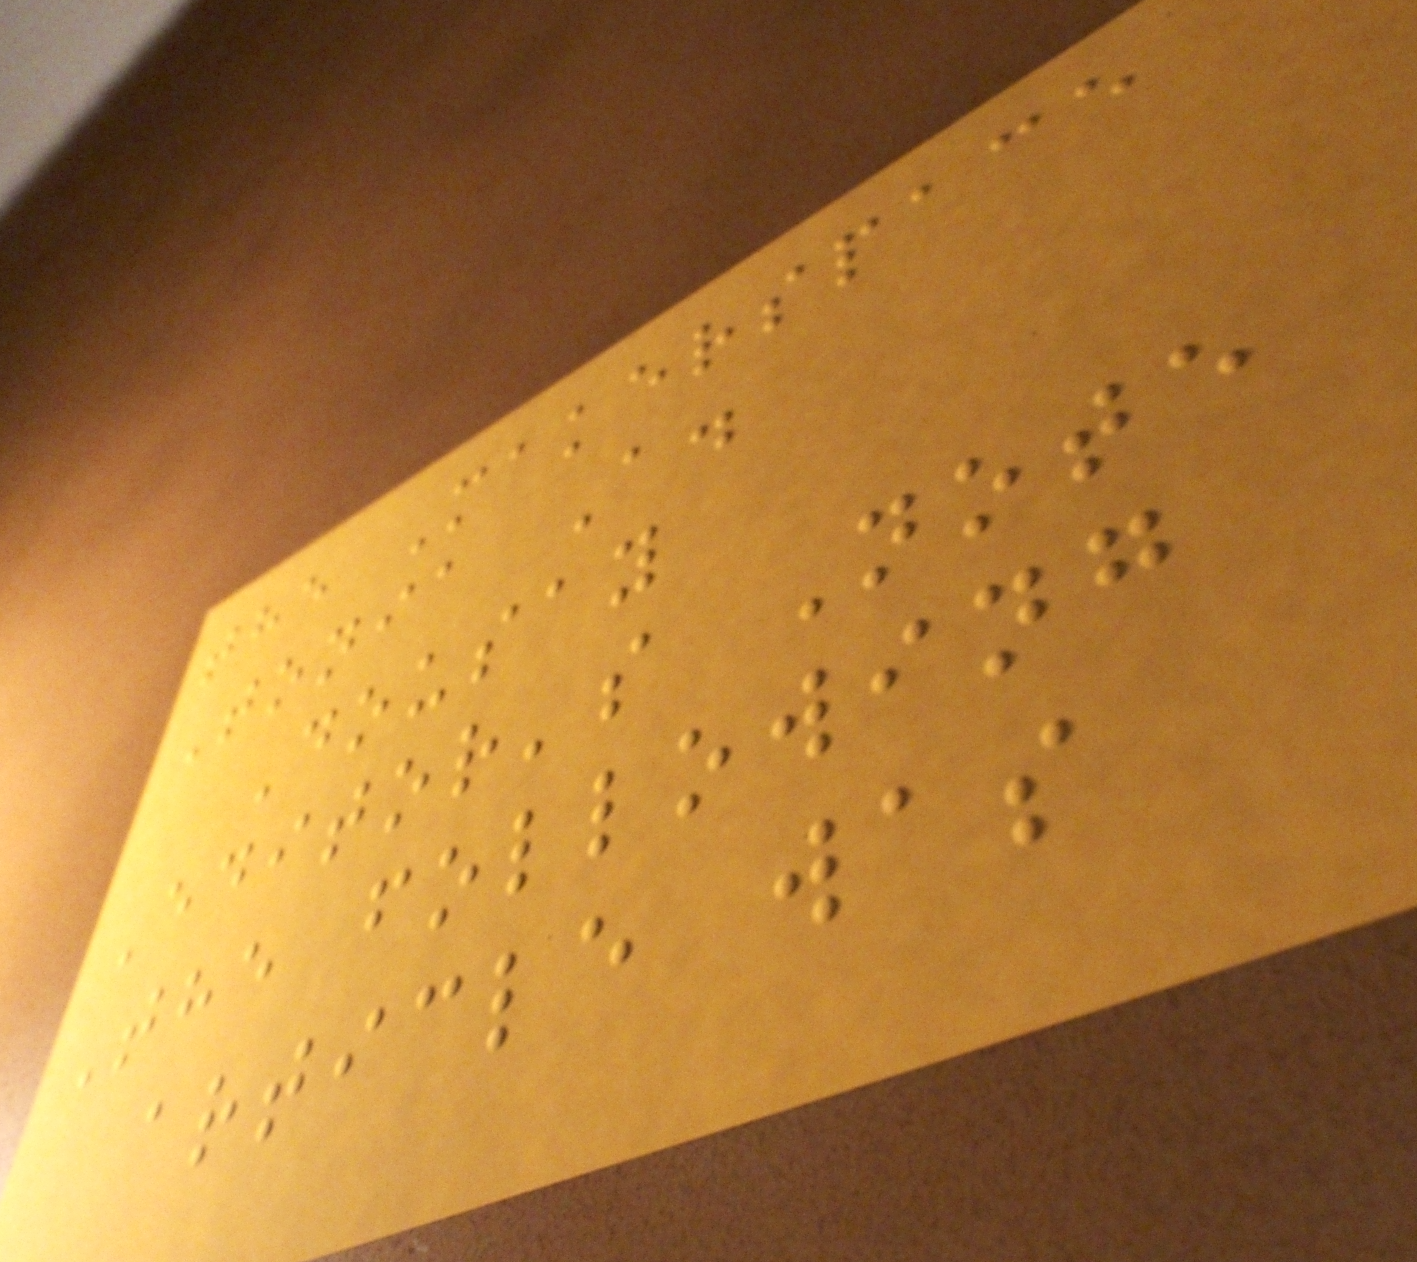the Makerspace
Tonia A.
Dousay
Editor's Note
The following
article was
